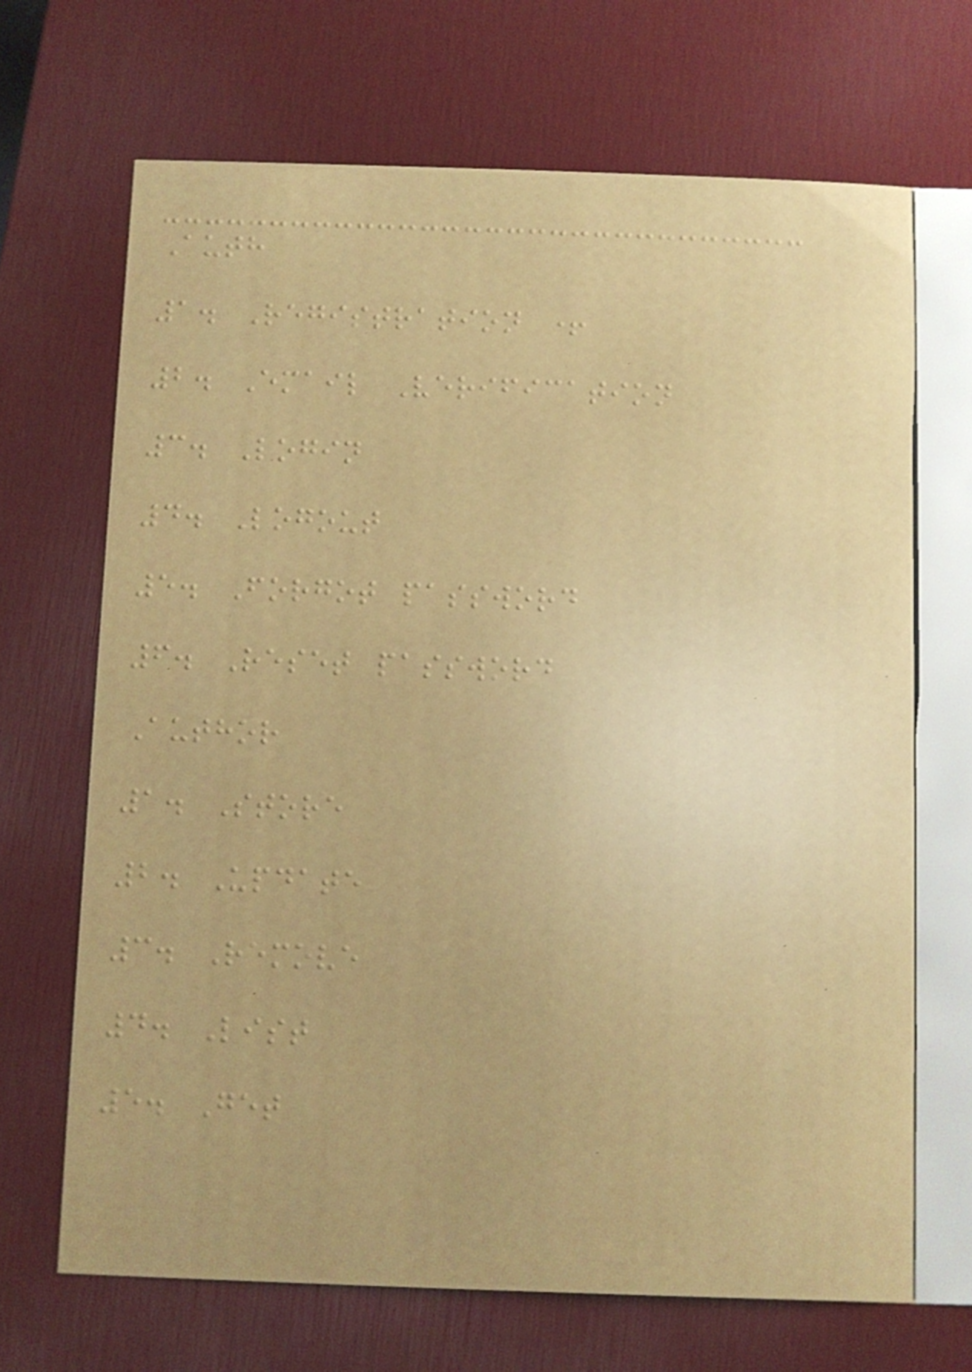Auth
1. Registration +
2. Email Verification
3. Login
4. Logout
5. Forgot password
6. Reset password
Author
1. Store
2. Update
3. Remove
4. List
5. Get
